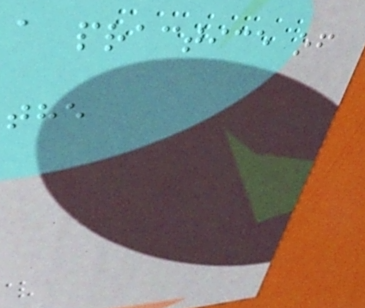a practice of
the
